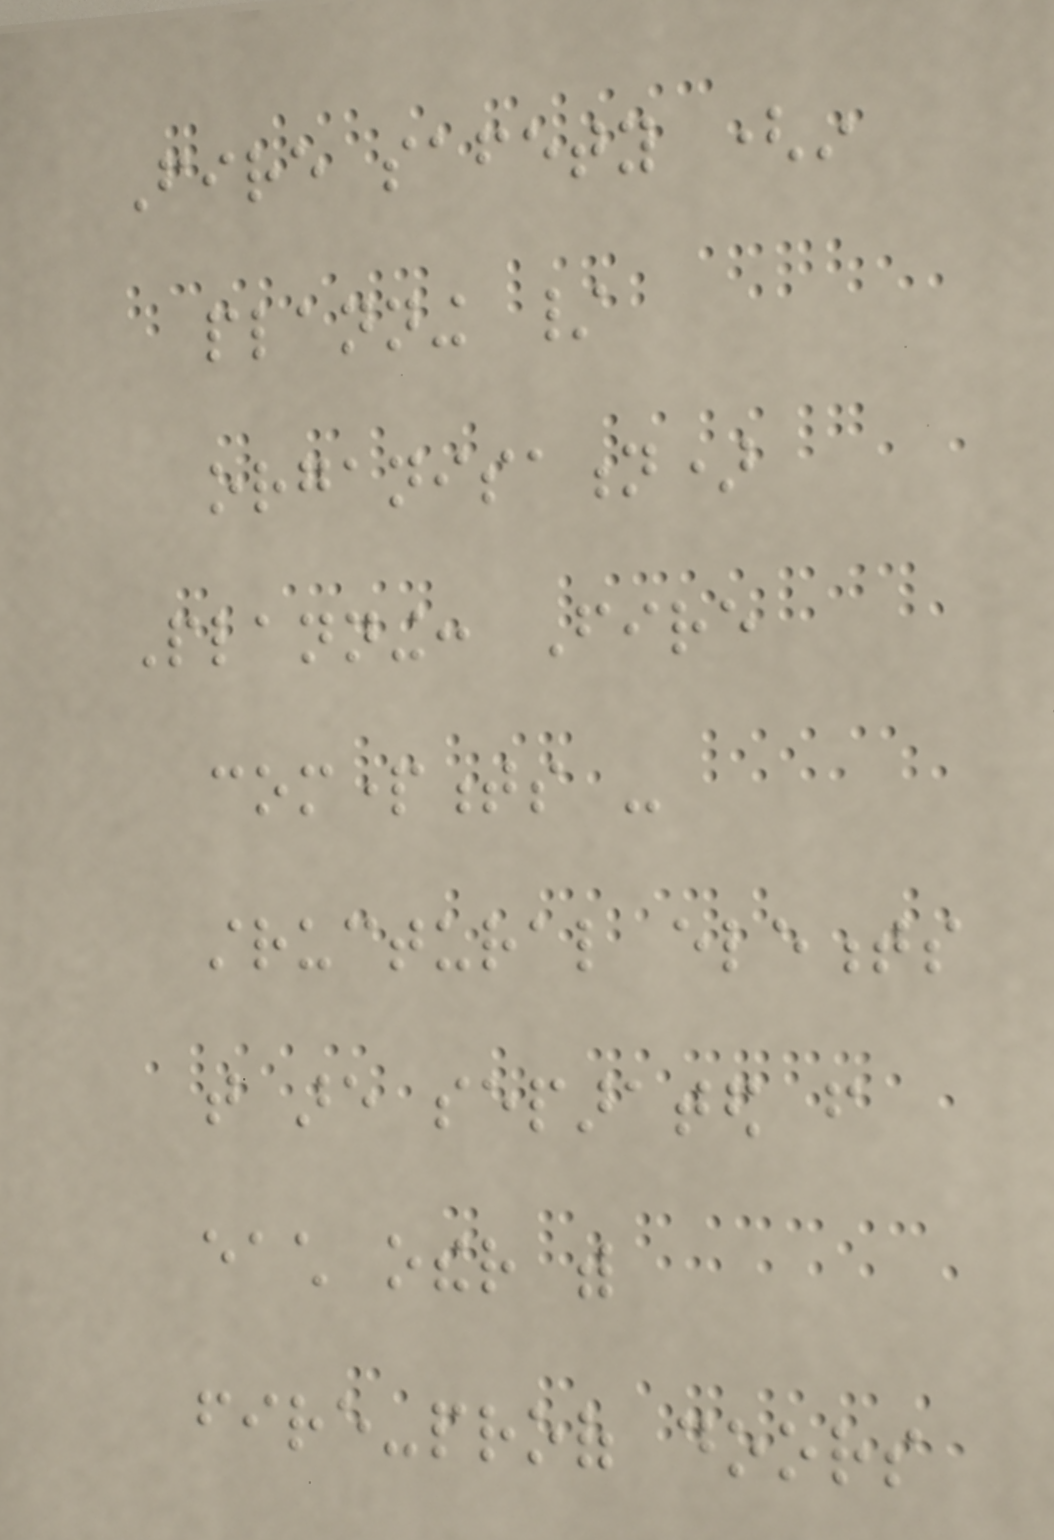Fire safety (in
planning /
organisation)
Planning: Fire
compartments -
structural elements
that are separated from
each other with
fire-proof doors
